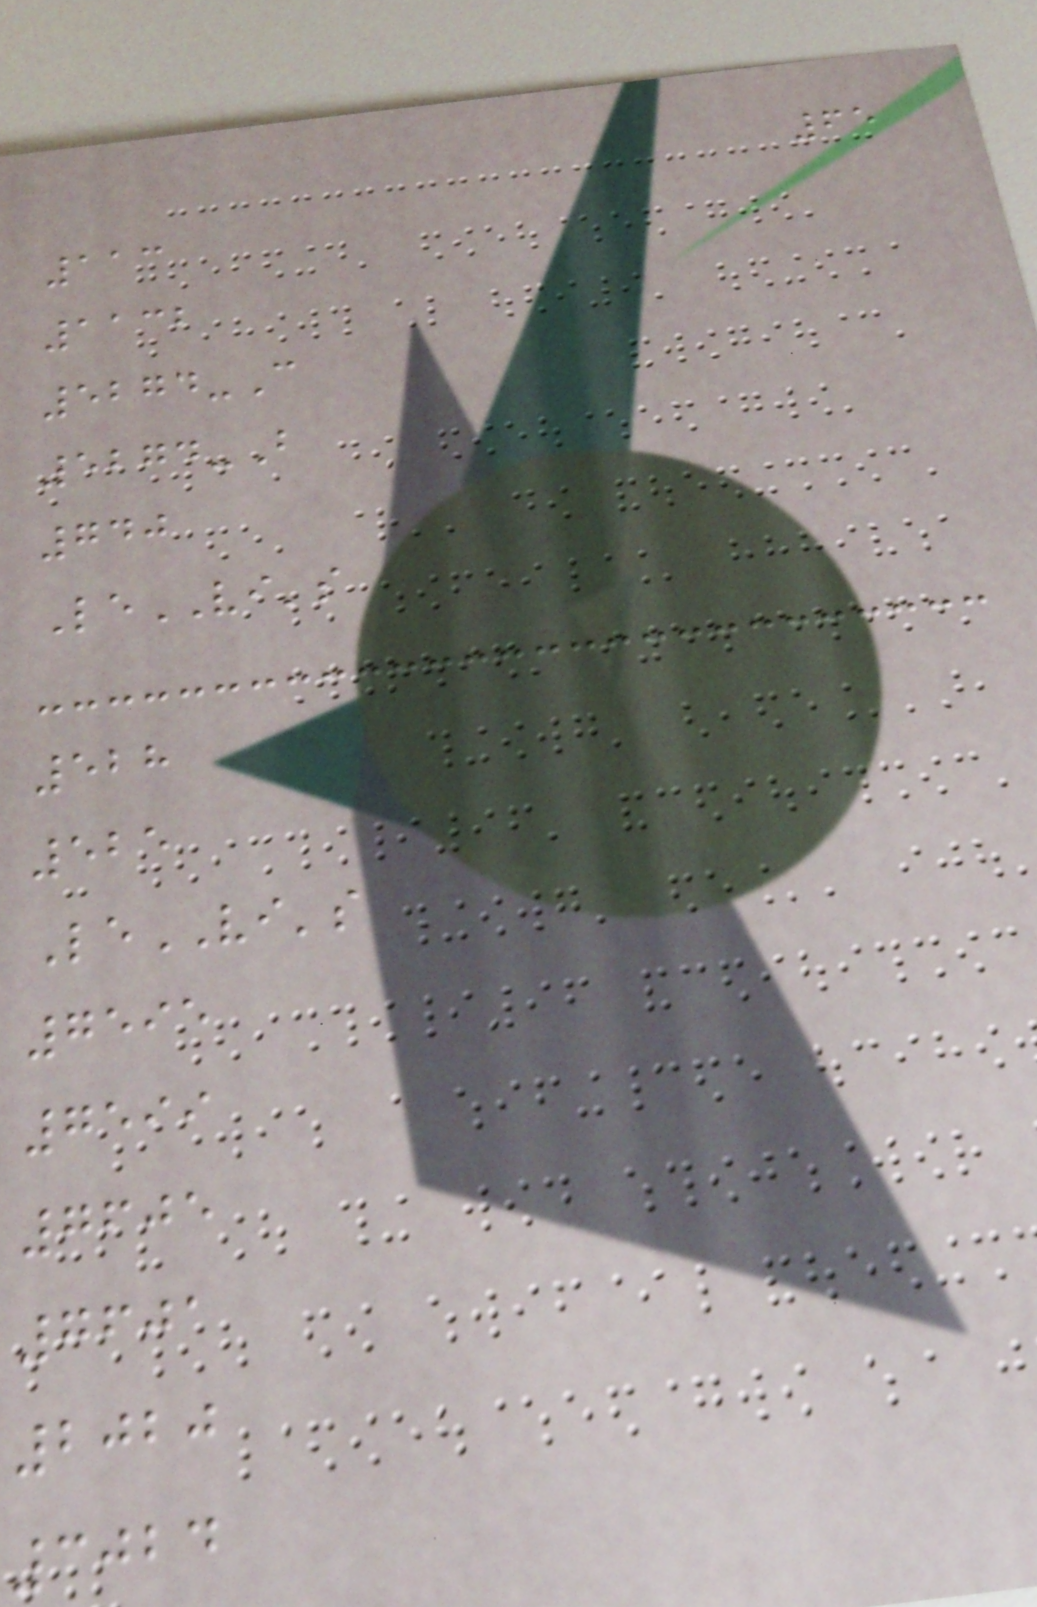65
113
1132
5274-C
5274-B
740
LeVI's
528
525
LeVI's
7595
7599
7605
7601
2020
3024
